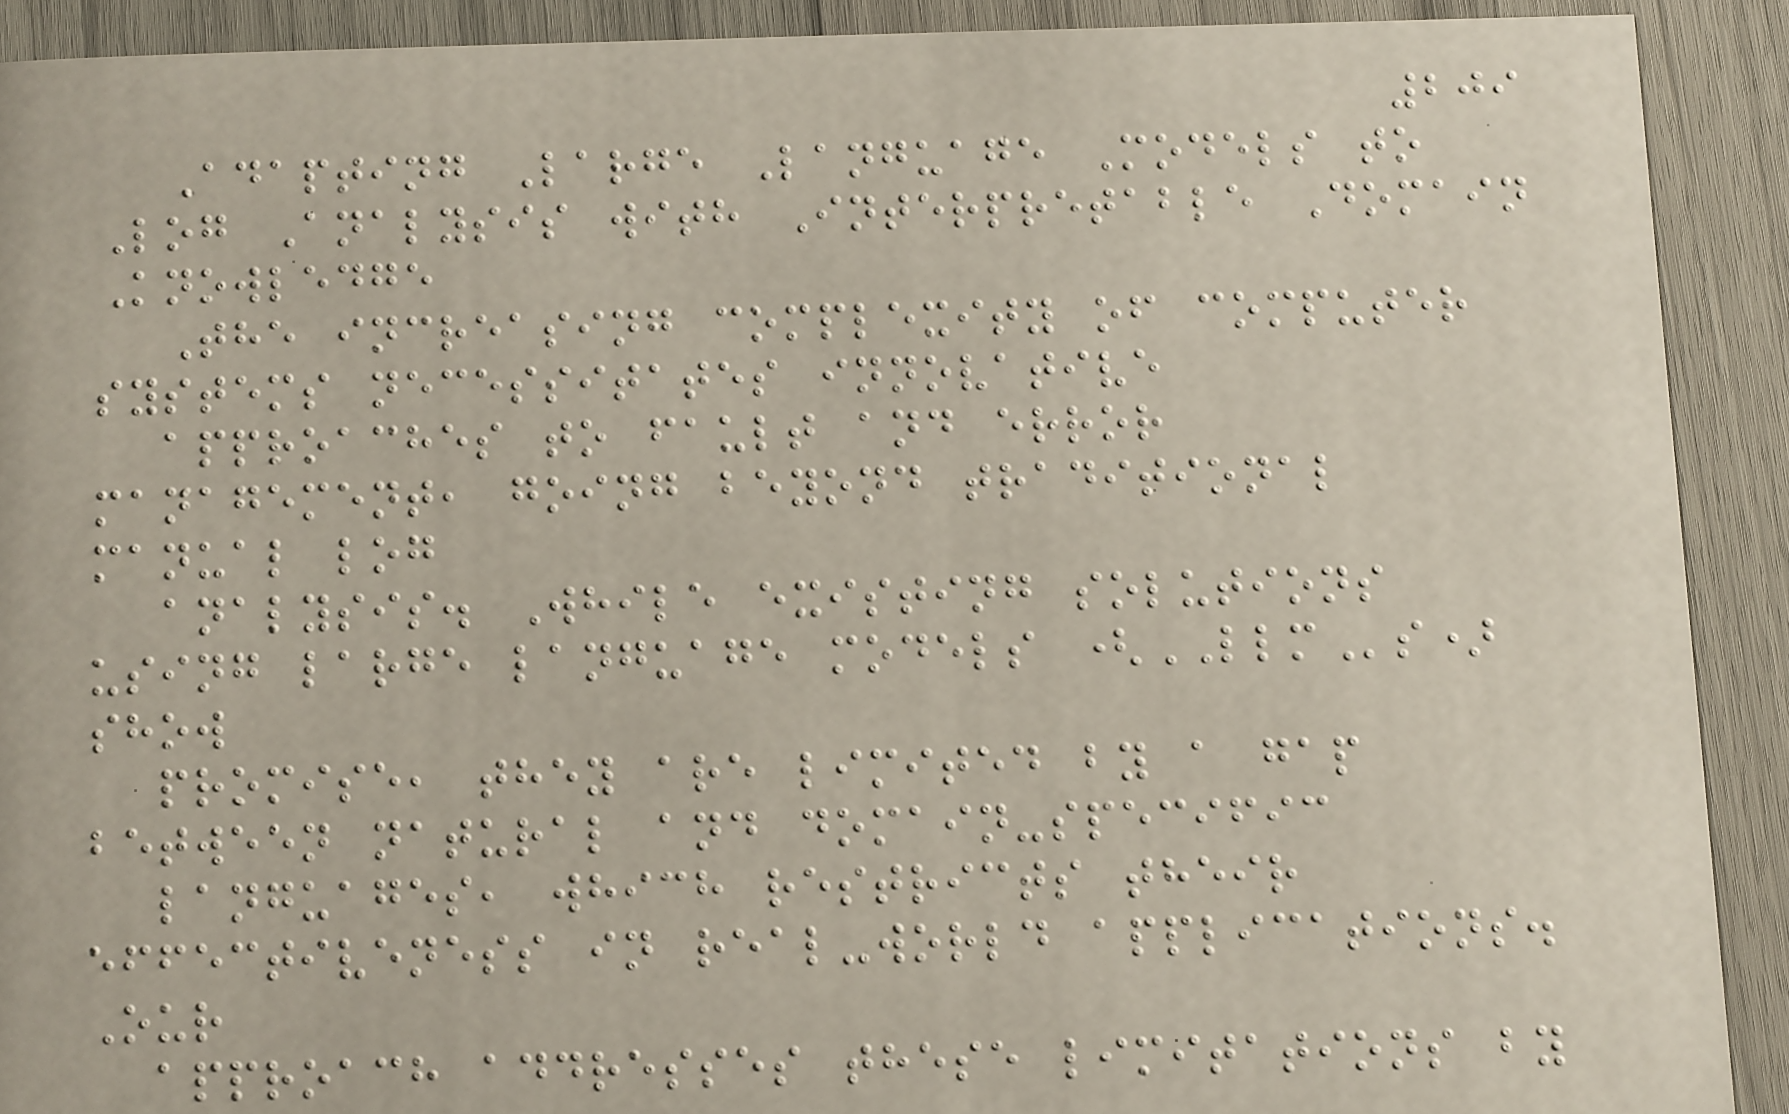209
Adapting Large Language Models to
Log Analysis with Interpretable Domain
Knowledge
The increasing complexity of computer
systems necessitates innovative
approaches to fault and error
management, going beyond traditional
manual log
analysis. While existing solutions
using large language models (LLMs)
show
promise, they are limited by a gap
between natural and domain-specific
languages, which restricts their
effectiveness in real-world applications.
Our
approach addresses these limitations by
